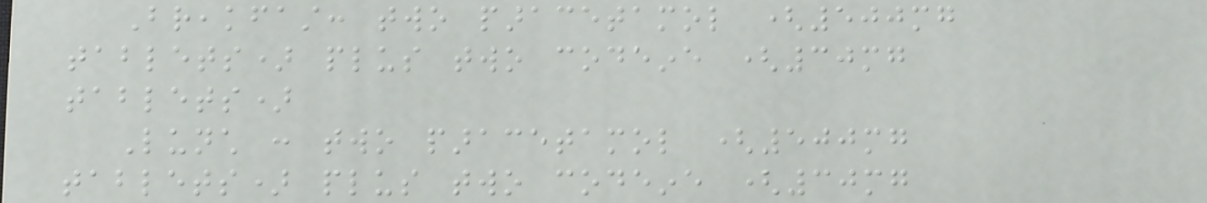Breakfast: two paracetamol (500mg
tablets) plus two codeine (30mg
tablets)
Lunch : two paracetamol (500mg
tablets) plus two codeine (30mg
